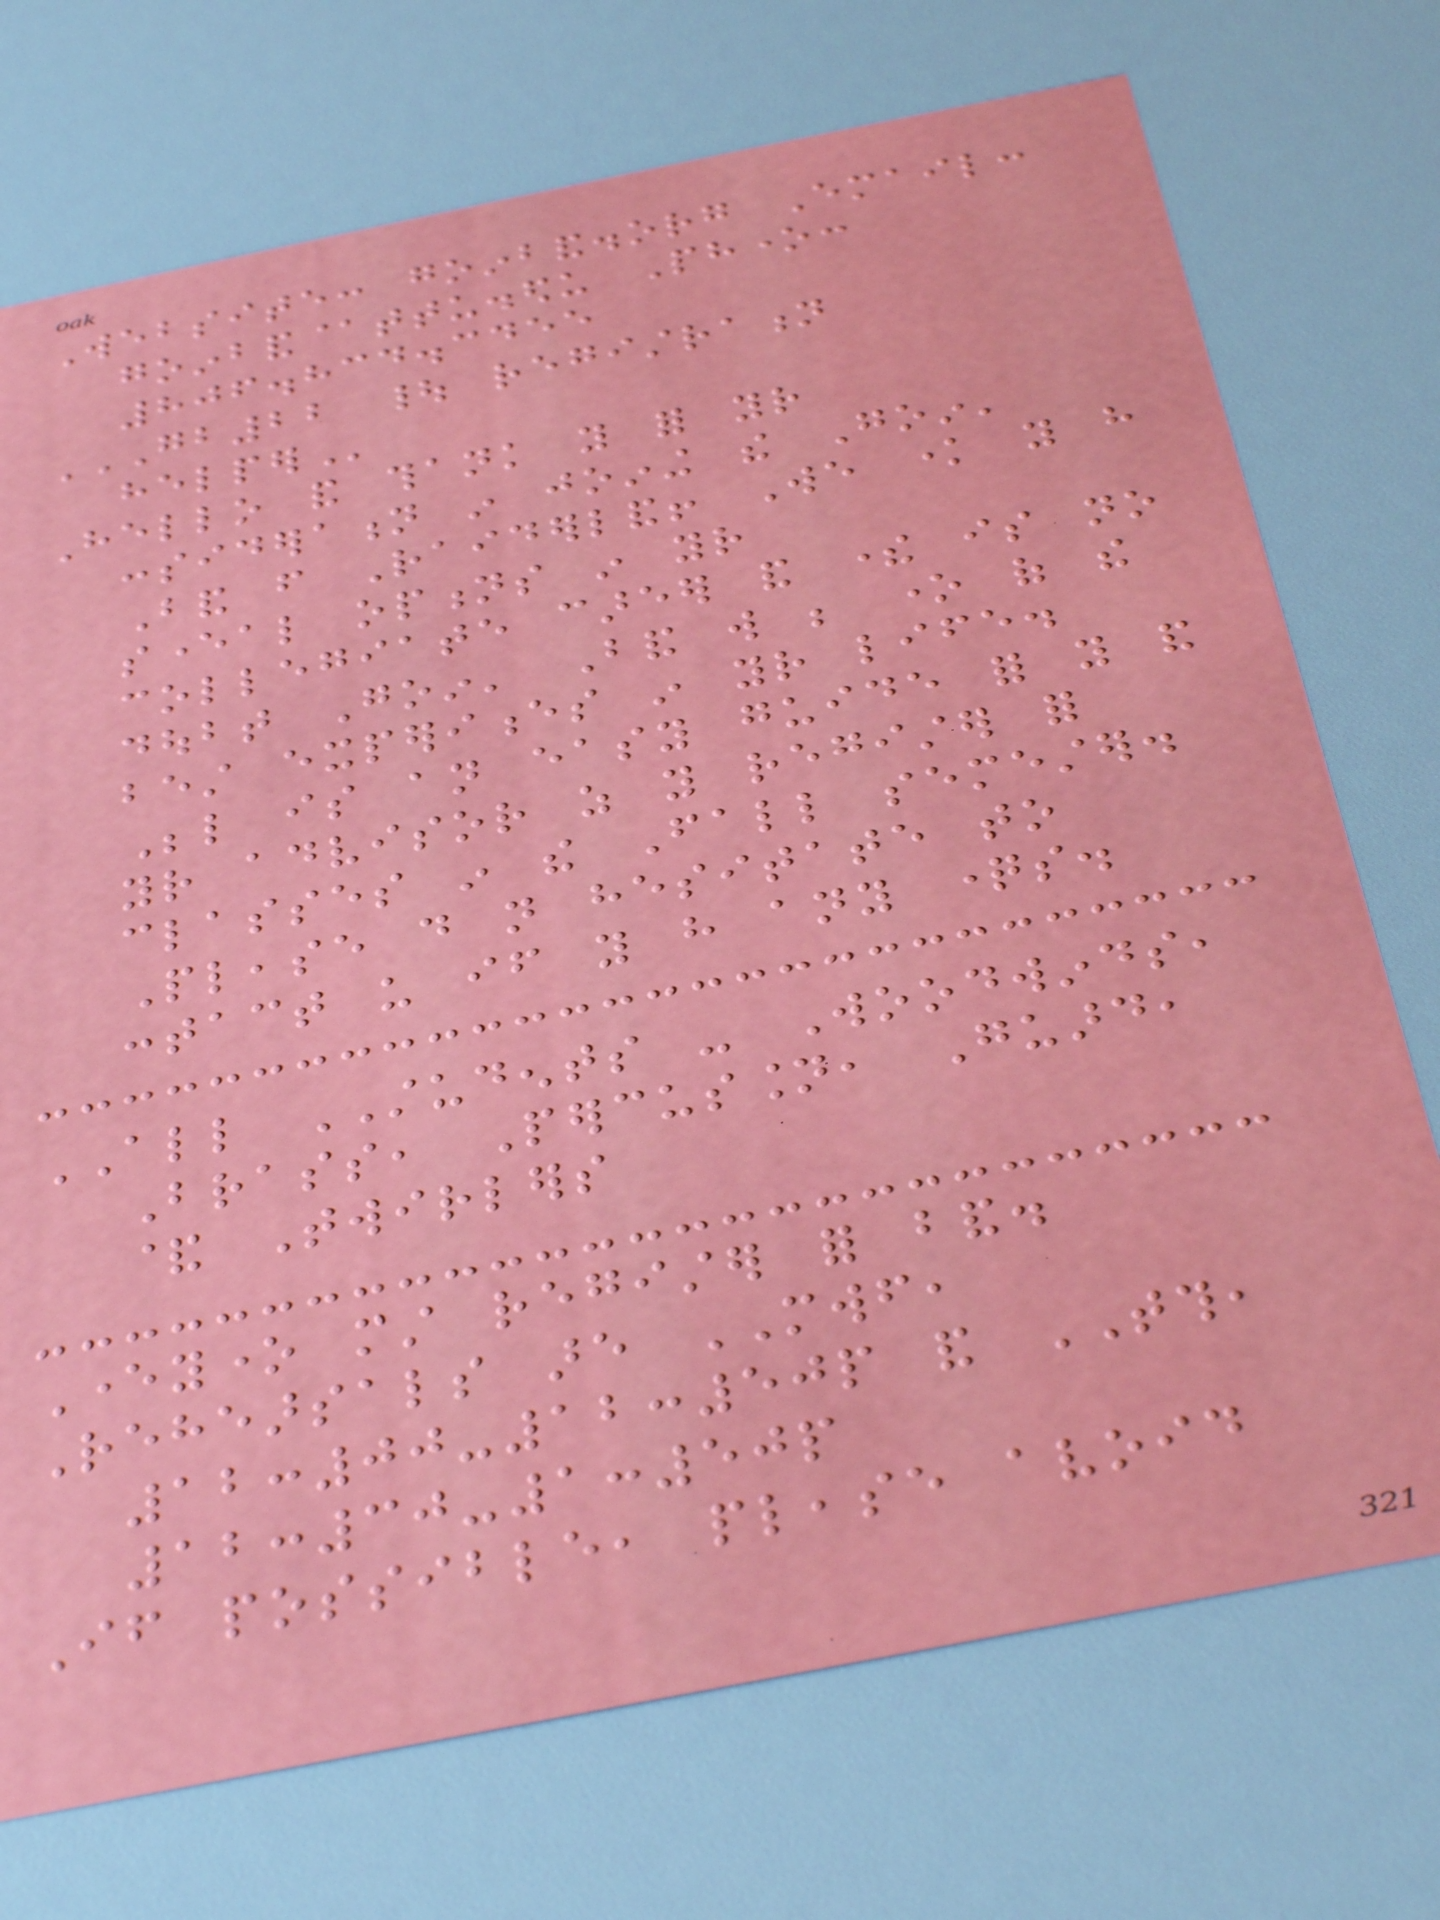Website: goinband.org Email:
goinband@ttu.edu Phone:
806.834.3455
GB22 | REGISTRATION
HELPER
Hello and thank you for your
consideration in joining the Goin'
Band from Raiderland! We know you have
several options in your
collegiate career and there is no
doubt Goin' Band will be one of the
best experiences in your life.
Below is an easy guide for you and
your advisor as you register for
classes in the Fall semester.
Please do not hesitate to
contact us if you have any questions.
ALL STUDENTS - Woodwinds,
Brass, Percussion, Guard,
& Twirlers
Everyone must register for band.
Rehearsals are MWF,
12:00-12:50p and TTH,
12:30-1:50p
If possible, please avoid
